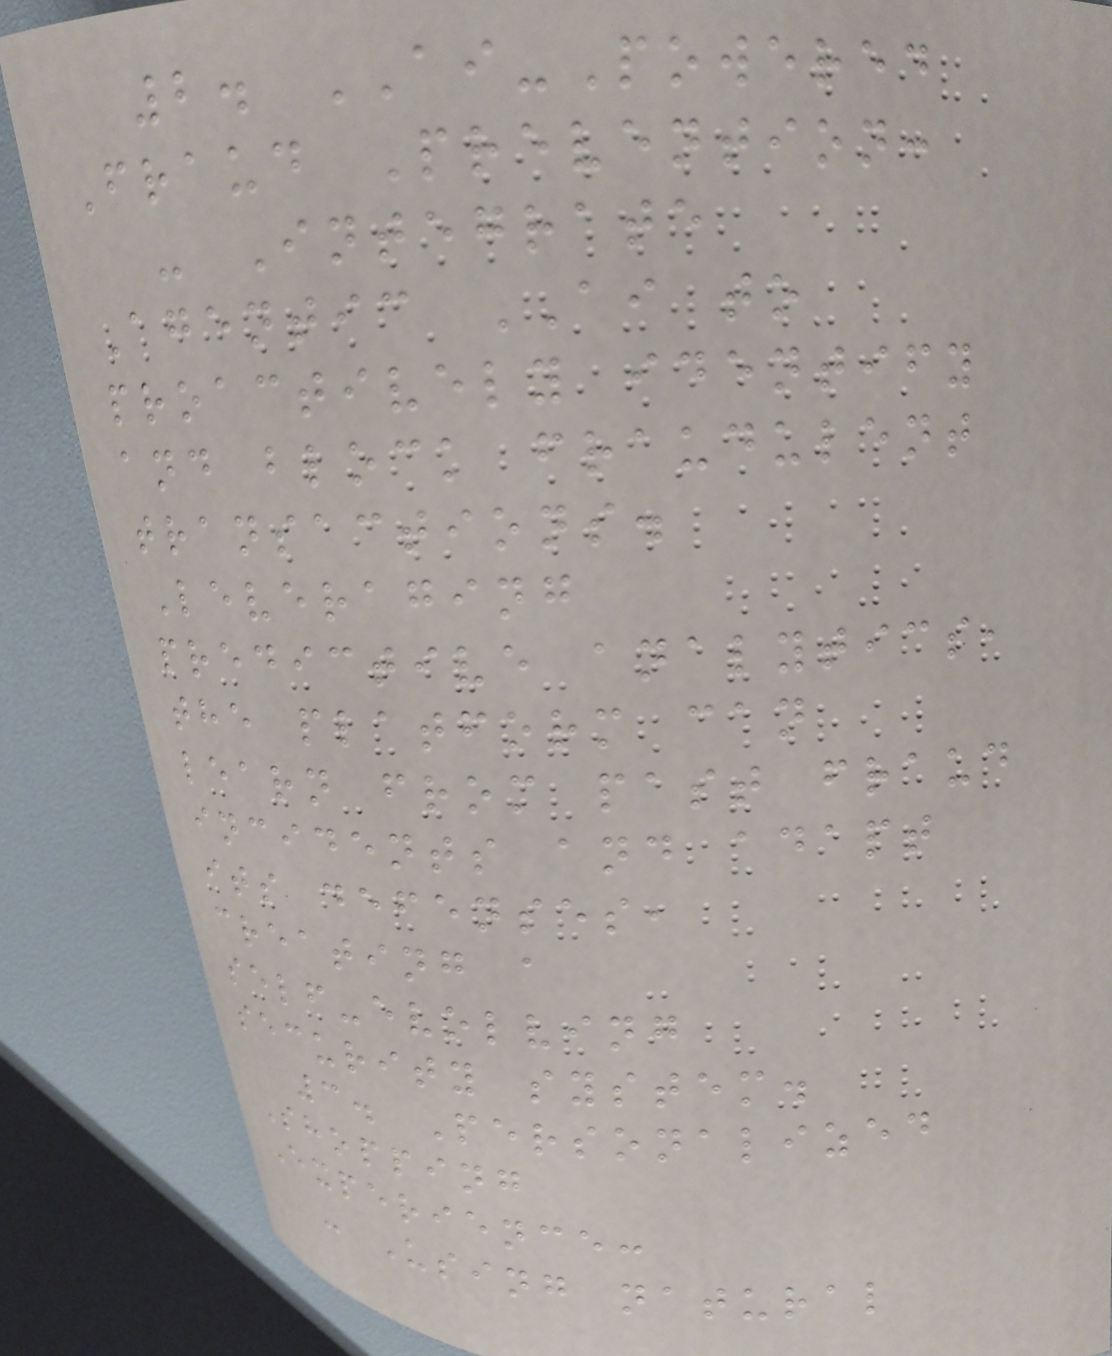2. AI-Powered
Fraud Prevention:
- Integrate
Agentic AI to
proactively identify
and block fraudulent
transactions.
Leveraging
predictive analytics,
the platform can
learn from past fraud
incidents and adapt
its defenses,
creating a
self-evolving
security system.
3. Personalized
Shopping
Experience:
- Using natural
